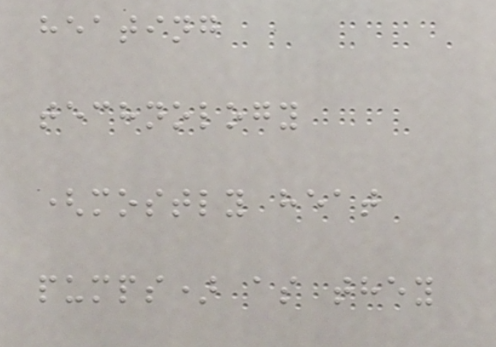heating
technology
(mostly heat
pumps) as they
